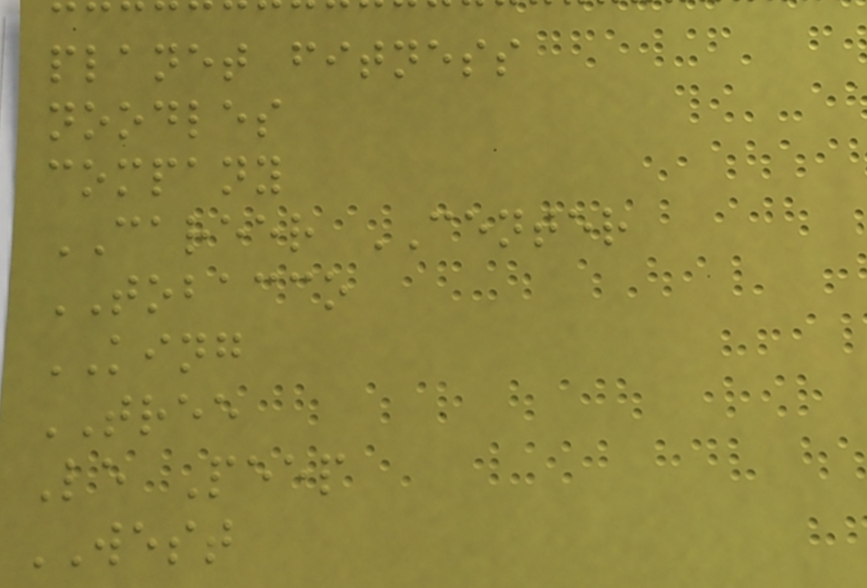planet fitness
noodles
company
CAREER CENTER
TOBACCO
KING
TREE
Le Peep
WEST
